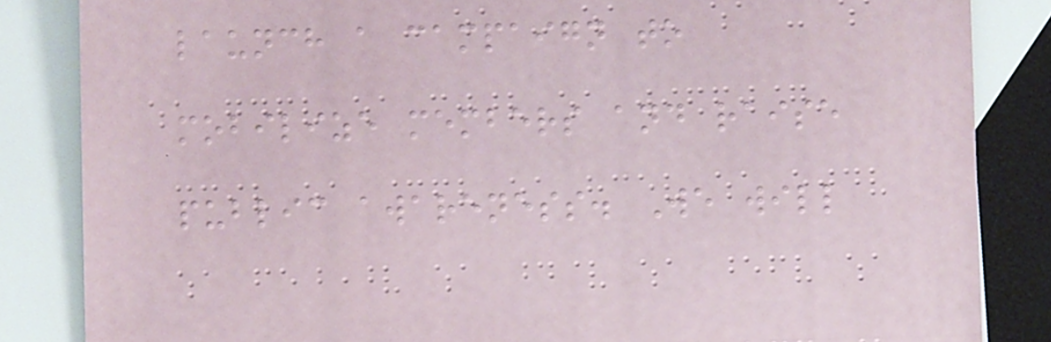launch a campaign to
mobilize members and raise
public awareness. We will
